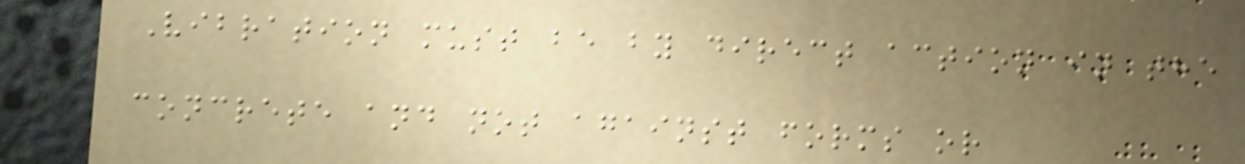Vibration must be by direct action in the
concrete and not against forms or
